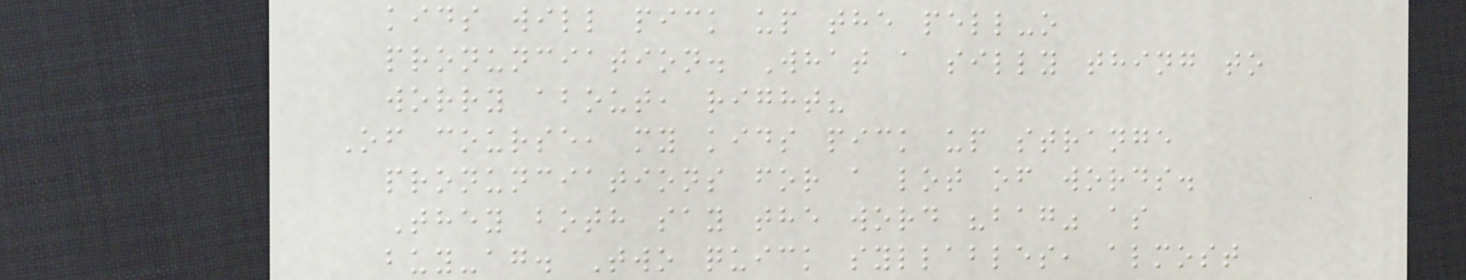kids will pick up the pell-o
pronunciation. What a silly thing to
worry about, right?
Of course, my kids pick up strange
pronunciations for a lot of words.
They both say the word "bag" as
buy-ag. Two quick syllables, almost
